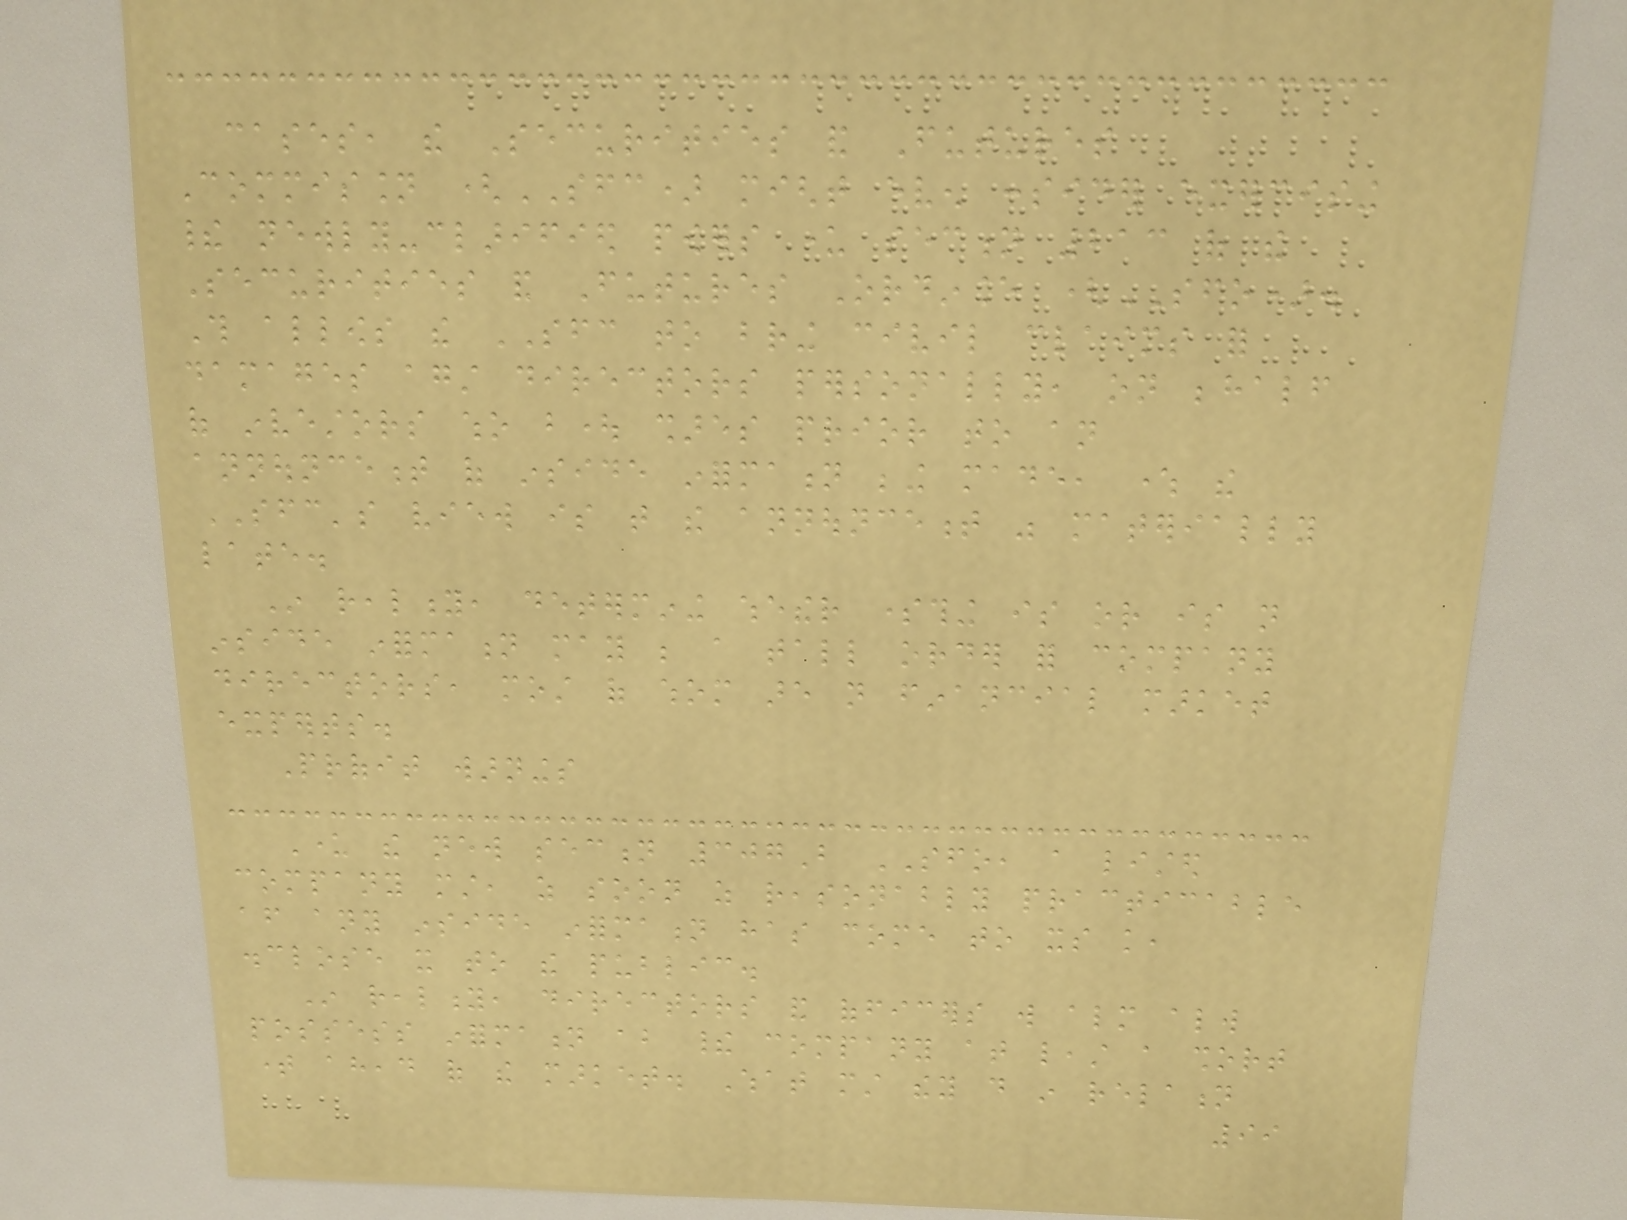cases, the Securities and Futures
Commission (SFC) might even consider exercising
their newly-clarified powers under section 213 of the
Securities and Futures Ordinance (SFO).
This allows the SFC to bring civil claims for
damages against directors personally, on behalf
of investors who bought shares prior to an
announcement of inside information being made, where the
SFC's view is that the announcement was materially
late.
In reality, determining whether something is or is not
inside information may be a tall order for company
directors, most of whom are not financial market
experts.
Profit warnings
Under the new section 307B SFO, a listed
company must, as soon as reasonably practicable
after any inside information has come to its knowledge,
disclose it to the public.
In reality, directors and officers will almost always
possess information about their company at least a short
time ahead of the market. What must they do in relation
99
